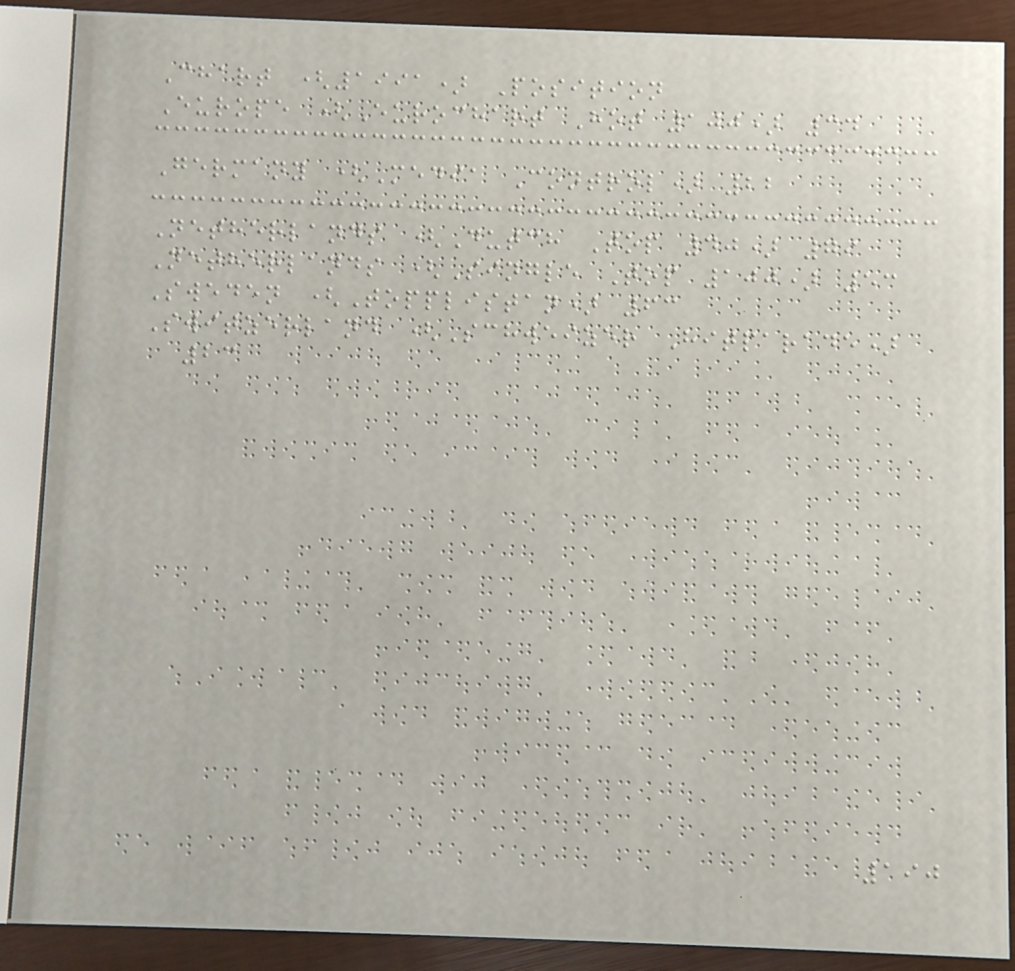Chart (1991) Position
Europe (Eurochart Hot 100) 34
Germany (Media Control) 22
Netherlands (Dutch Top 40) 79
Netherlands (Single Top 100) 53
Sweden (Topplistan) 63
Switzerland (Schweizer Hitparade)
23
190
